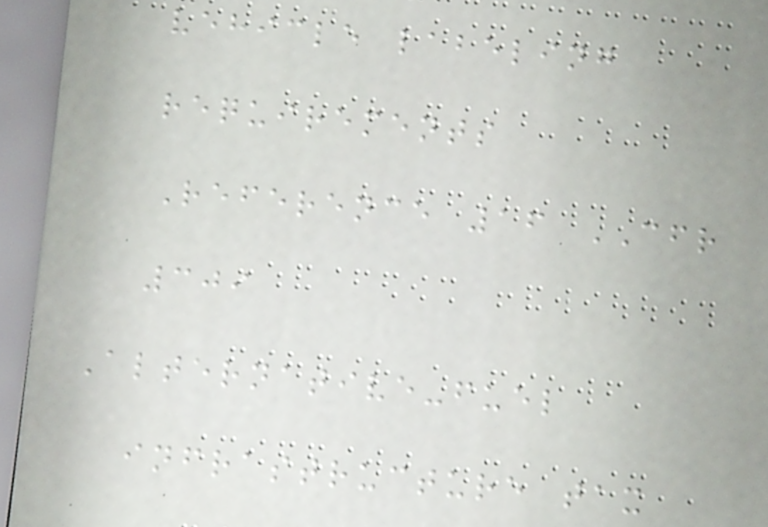vehicle labeling
requirements
Reference 16 CFR
309
Alternative-fuel
infrastructure tax
